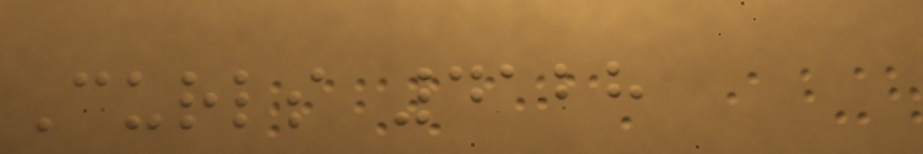Curls 4128
